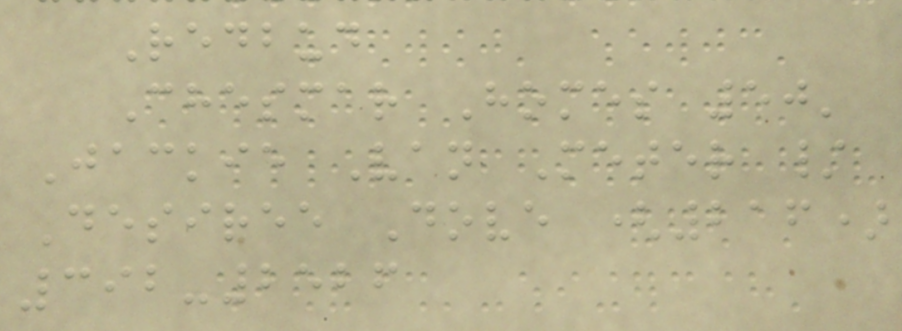Redbud
Chesmar Homes 50'
Jackie Van Meter /
Desiree Dove (216)
392-2526
